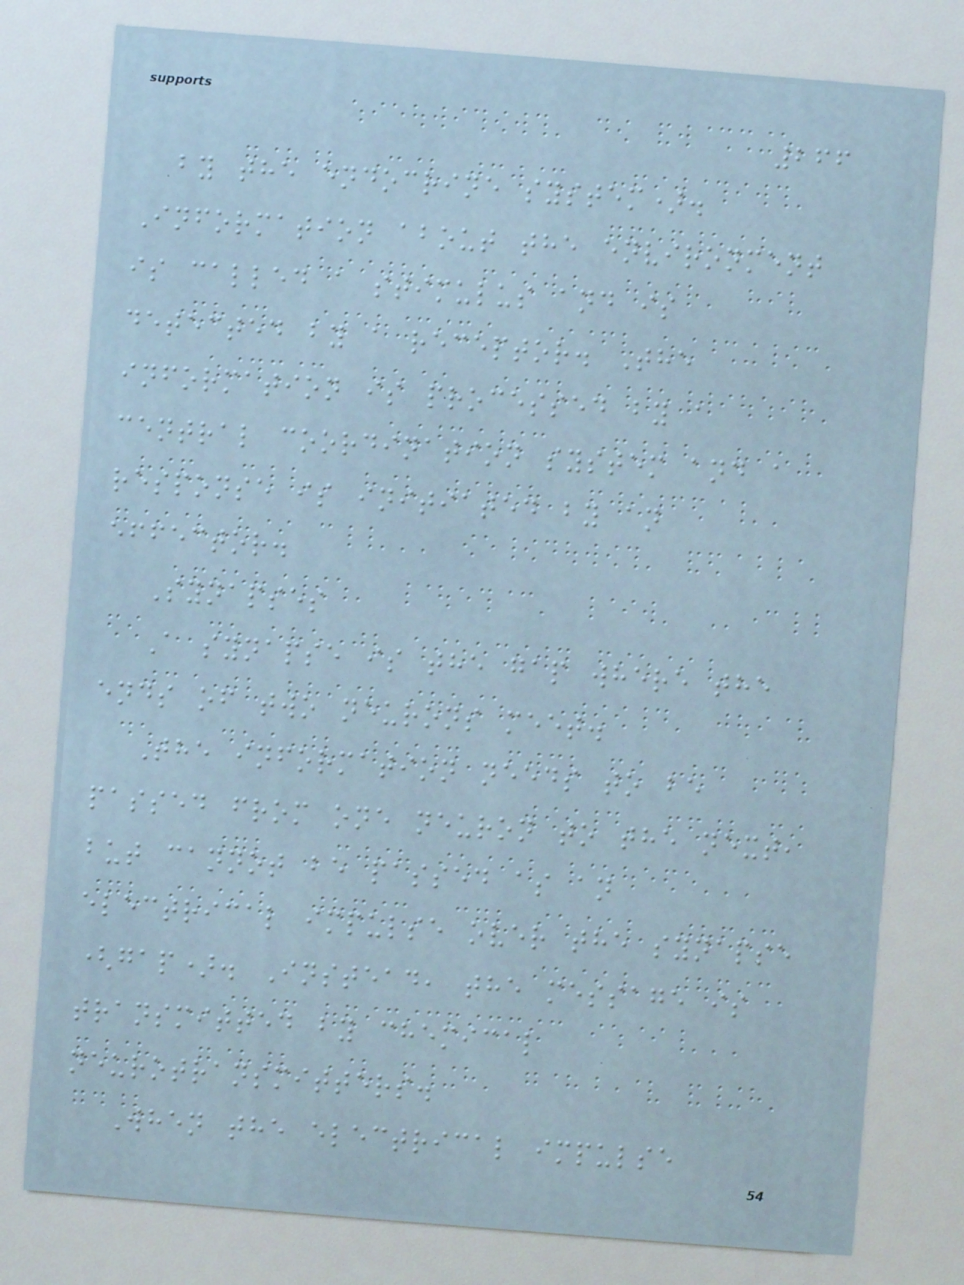266
by the endocrine system).
Information about the environment
is called a stimulus and is
detected by a receptor. The
information is processed by a
central coordination system and a
response is initiated by an
effector.
Synapses
A synapse is the gap where the
ends of two neurons meet.
The information needs to be
passed from one neuron to the next,
but cannot be passed as an
electrical impulse over the synapse
(gap). Instead, the message is
transmitted by chemical
neurotransmitters.
When the electrical impulse
